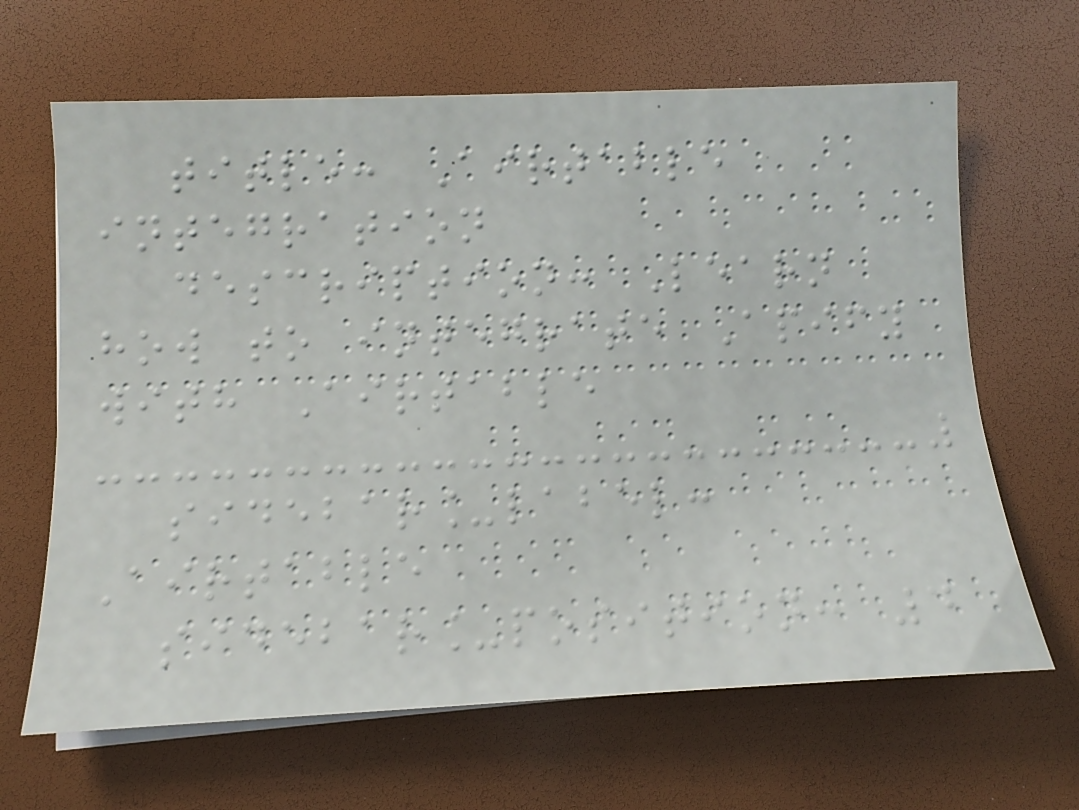title: Airtable
integration
description: Learn
how to integrate Apify
with Airtable
sidebar_label:
Airtable
sidebar_position: 4
